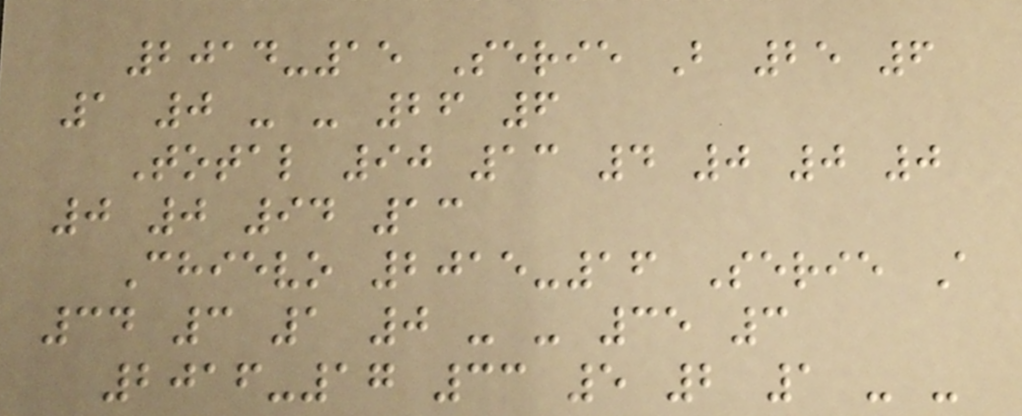2014-15 Serie B 25 6
1 0 - - 26 6
Total 90 13 4 0 0 0
0 0 94 13
Chievo 2015-16 Serie A
34 3 1 0 - - 35 3
2016-17 33 5 2 1 - -
